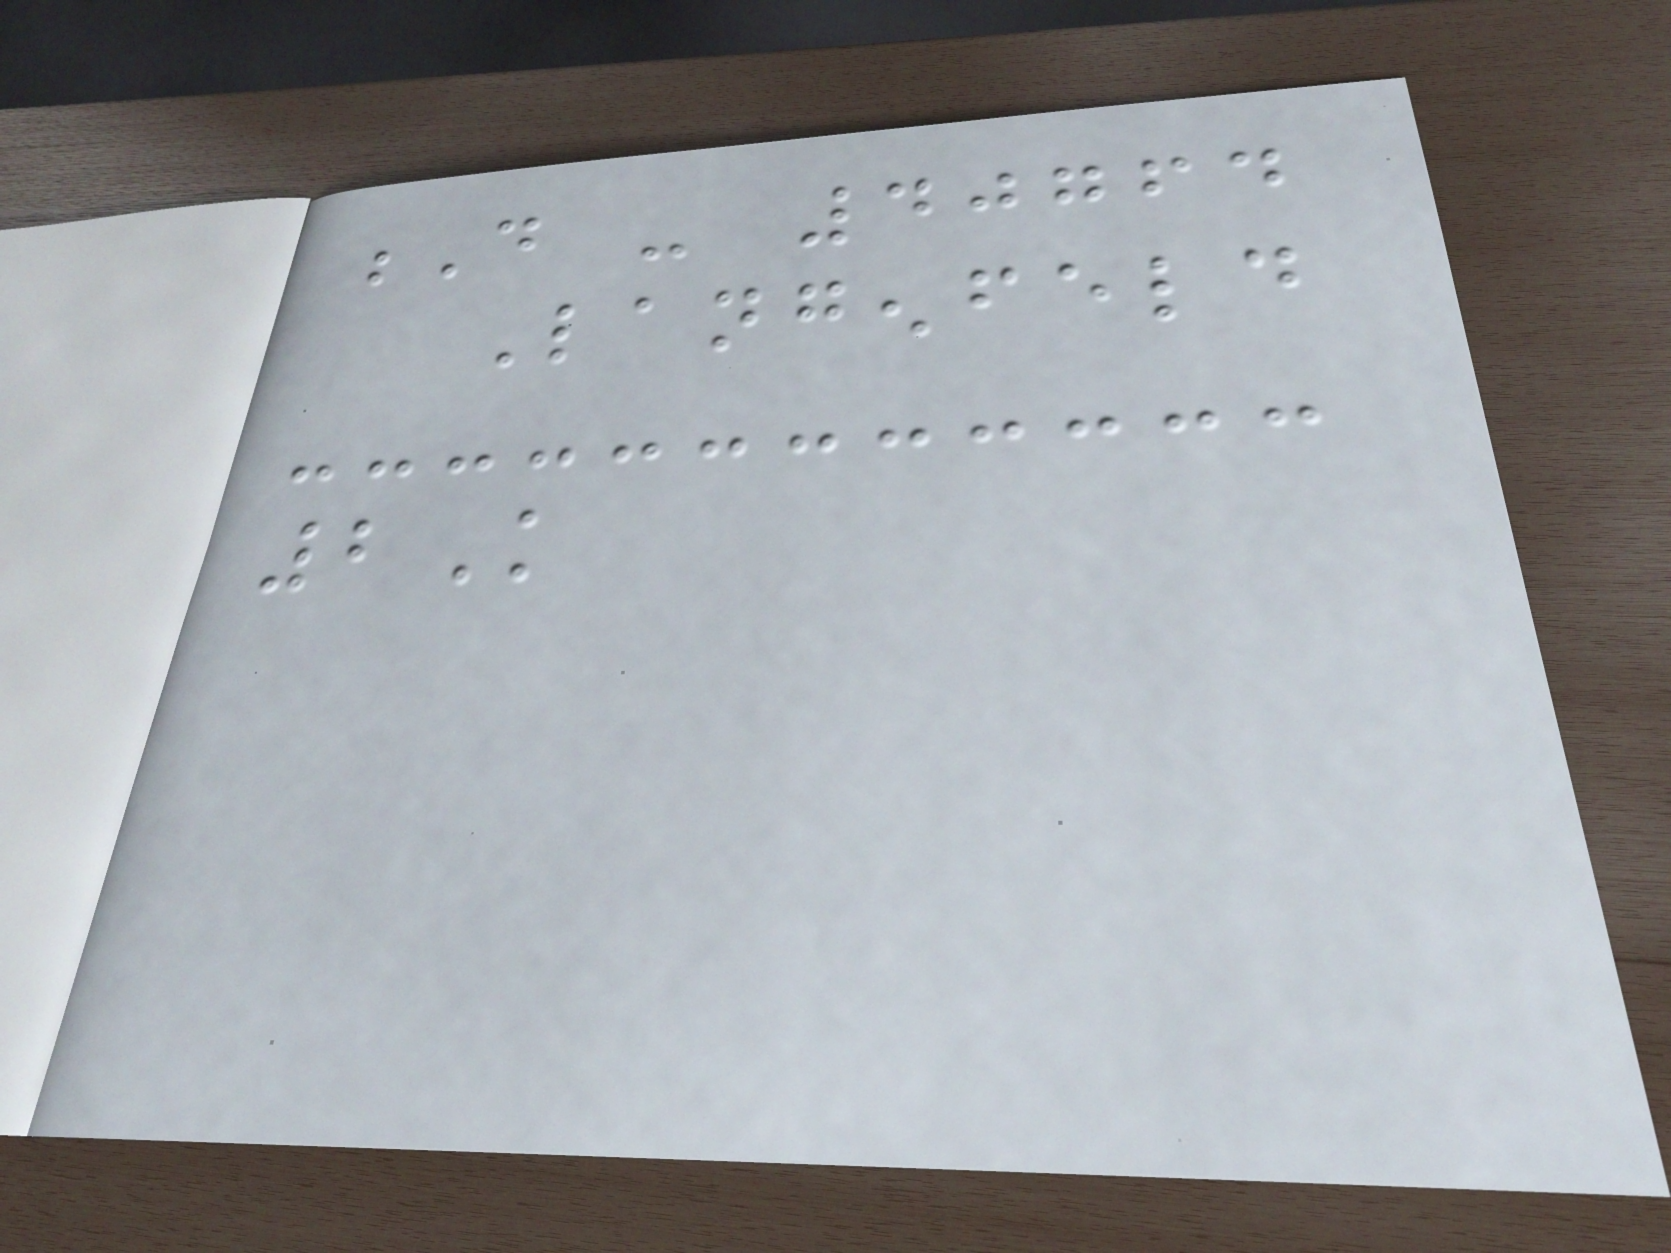D - 40764
Langenfeld
2K
